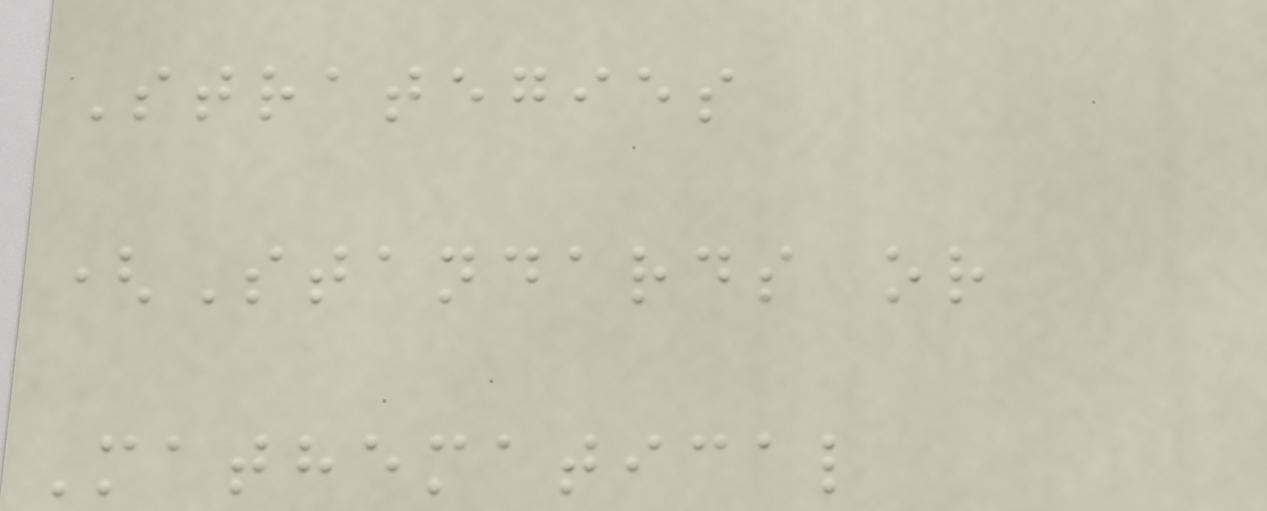Strategies
(Standards or
Mathematical
